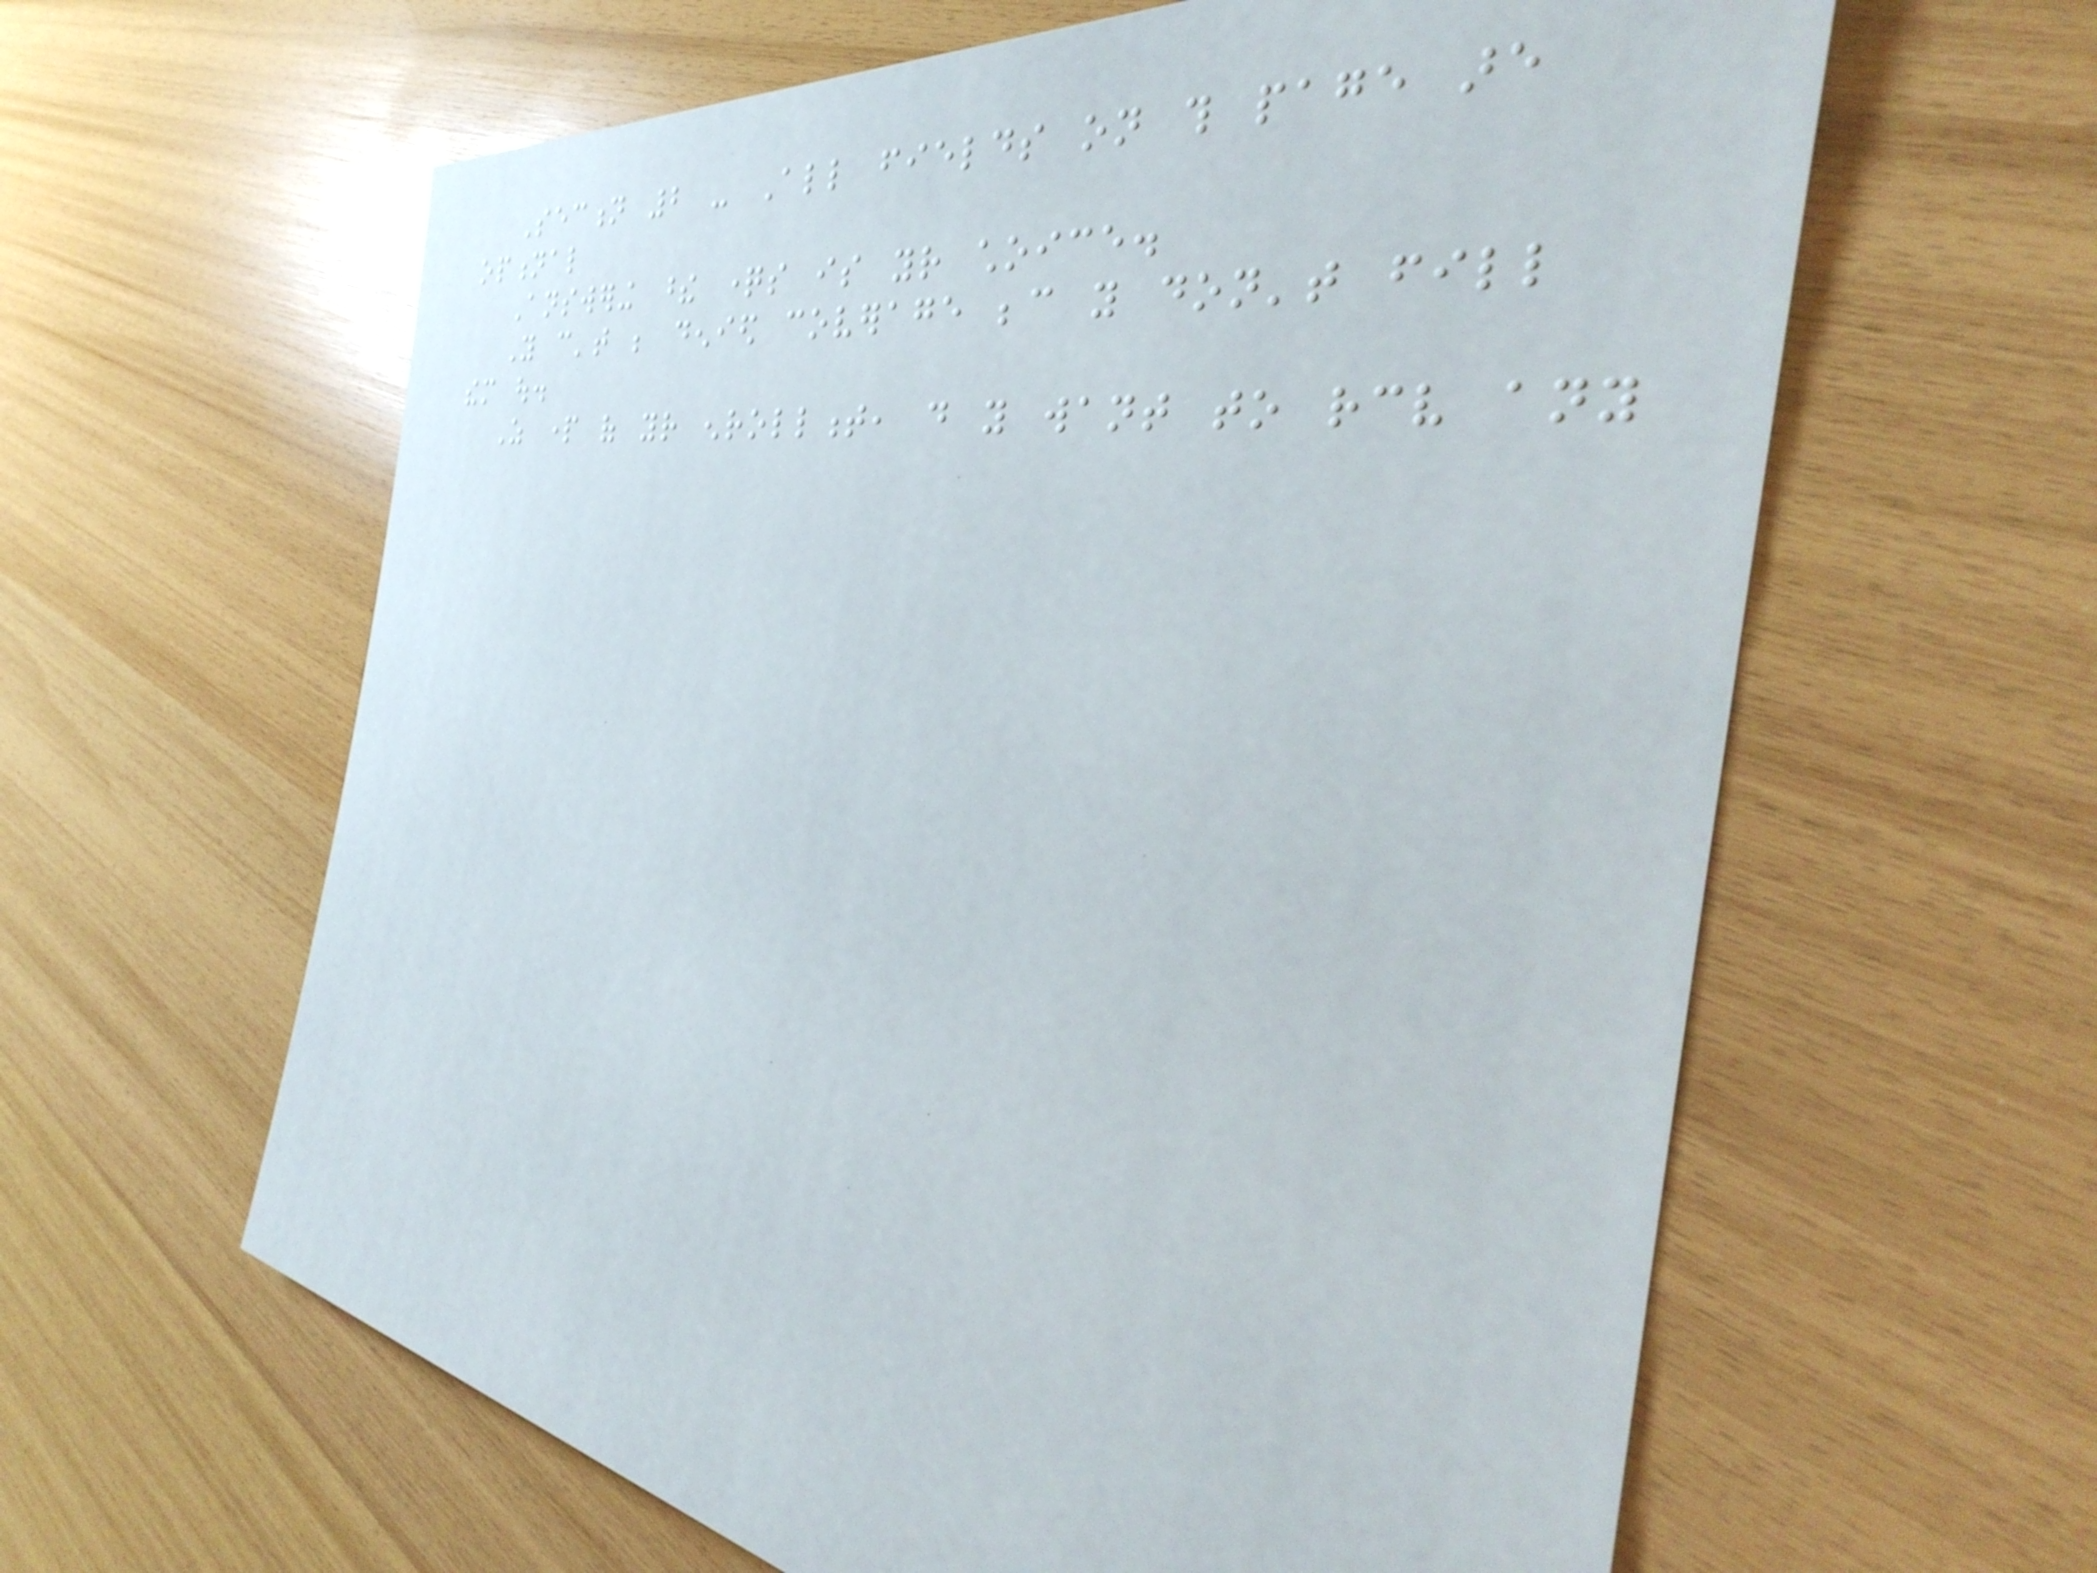Section 2 - All fields on this page are
optional
Answering these questions is your choice.
You can't be denied coverage because you don't fill
them out.
As part of your enrollment, do you want to receive any
